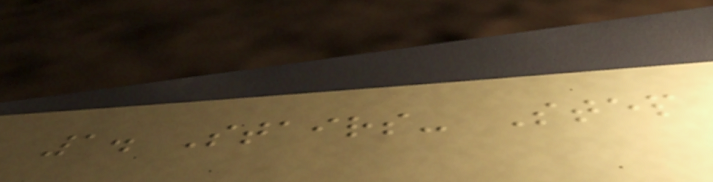1. Stairs- Step
